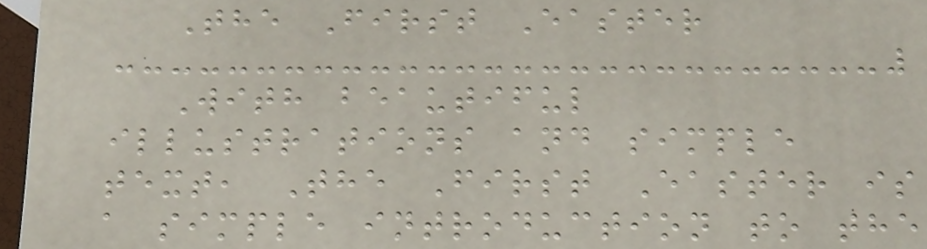The First Easter
With beautiful
illustrations and simple
text, The First Easter is
a simple introduction to the
